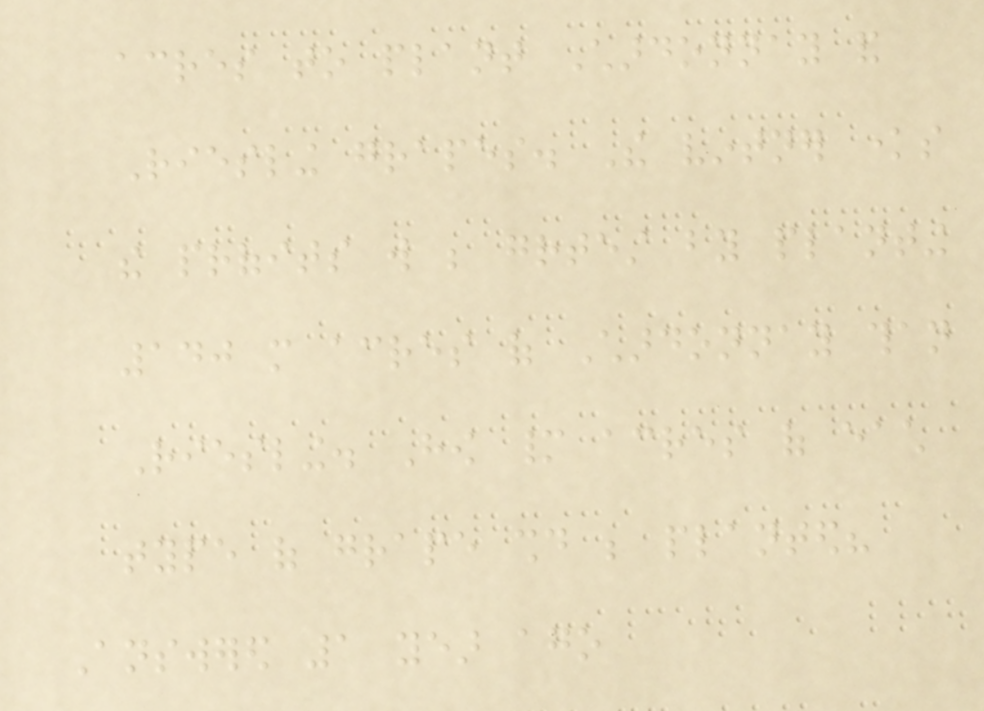acres to plant Chardonnay and
Riesling grapes. The vintner knows
the profits will be greatest by planting
140 more acres of Chardonnay than
Riesling. How many acres of each
type of grape should be planted?
Answered 1 year ago
